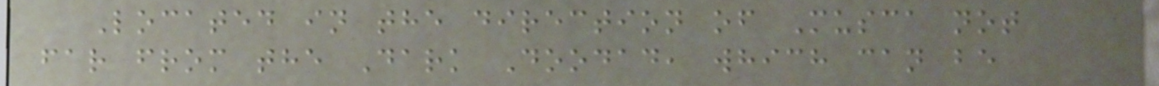Located in the direction of Musca not
far from the Dark Doodad, which can be
